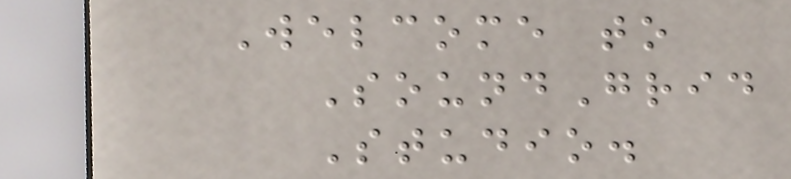Welcome to
SoundGrid
Studio.
